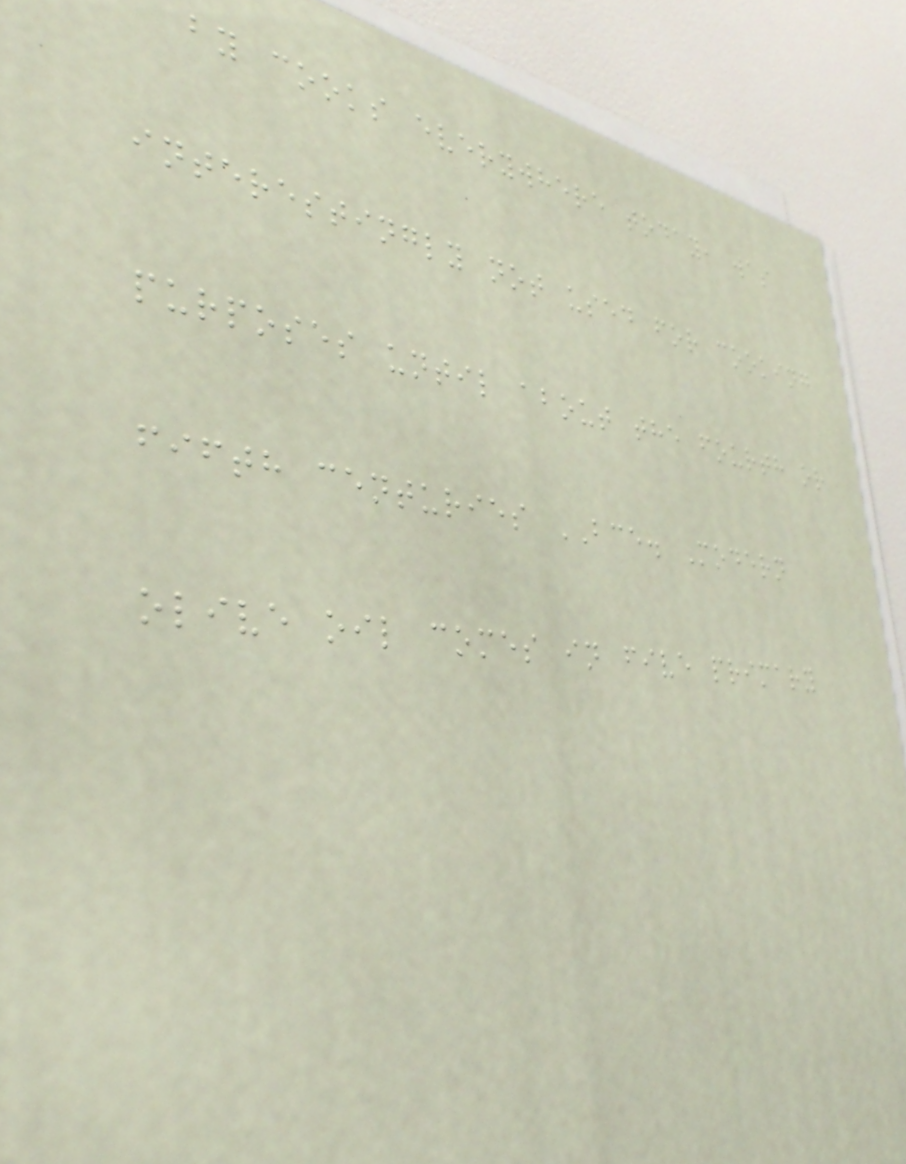by cooks everywhere today, was
interestingly not used for cooking
purposes until about the fourth or
fifth centuries BCE. Modern
olive oil comes in five primary
